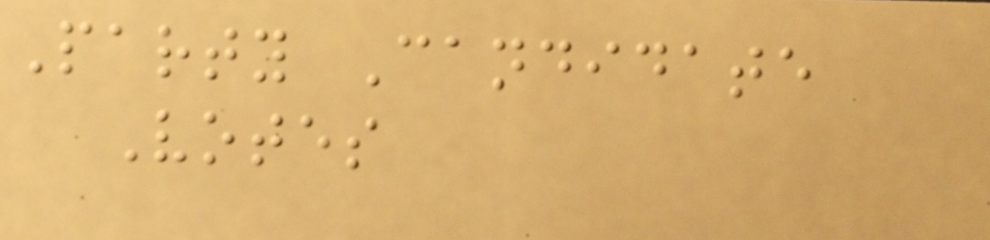Party Candidate
Votes
